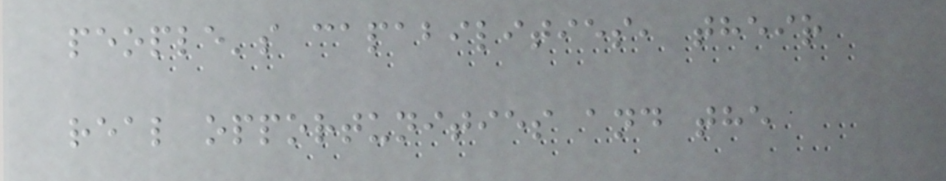people's capabilities, their
real opportunities and the
